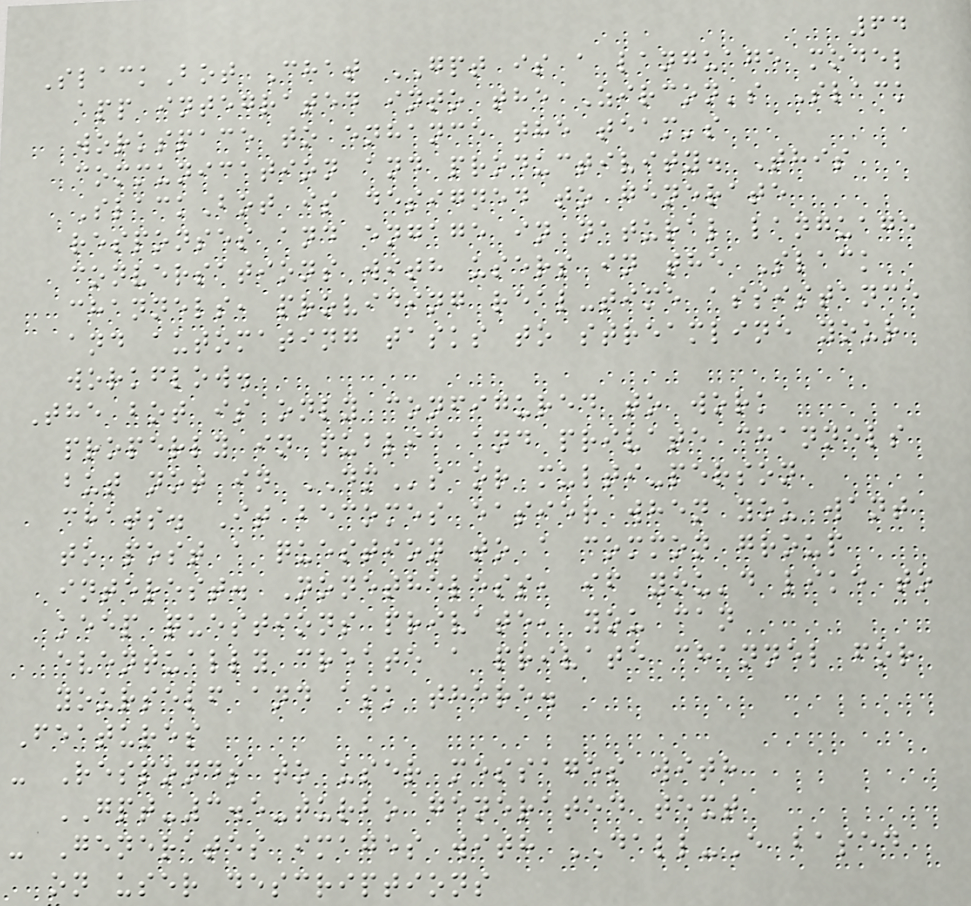64
SlackBot Chat GPT is a language model
app integrated into the Zircon's Slack
workspace to enhance the team's
communication and productivity. This
SlackBot is designed to generate
responses and engage in natural language
conversations with users in the Slack
channels, providing real-time assistance
and automating tasks to streamline your
workflow.
The bot is only configured to work
properly in public and private channels
but not in DMs or multi-person
chats. It becomes easier when you want
to post a question to a common group
interest. Nonetheless, if you'd like to
keep questions private, you can
eventually create a private channel for
yourself and ask there.
Features
- Responds to user messages with
GPT-3.5-turbo generated text
- Generates images with DALL-E based
on user descriptions
